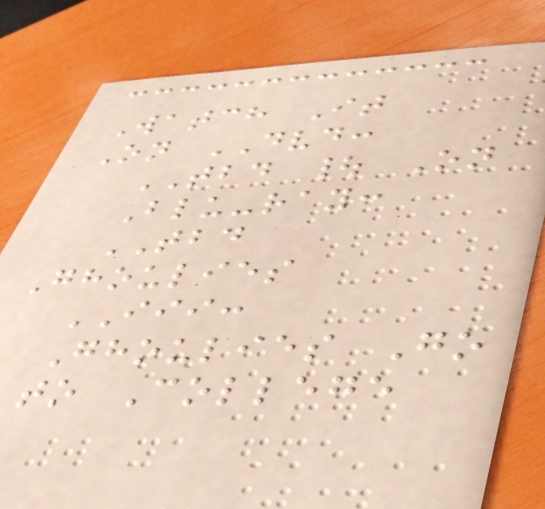Watch It
On DVD:
TBD | On
Blu-ray:
TBD
Ghoulies
III:
Ghoulies Go
to College
